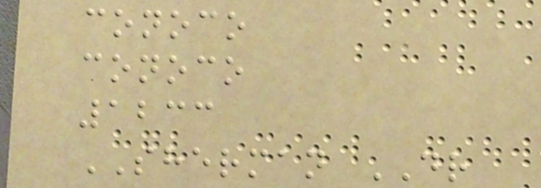conoco
conoco
1233
SHERMAN DR
